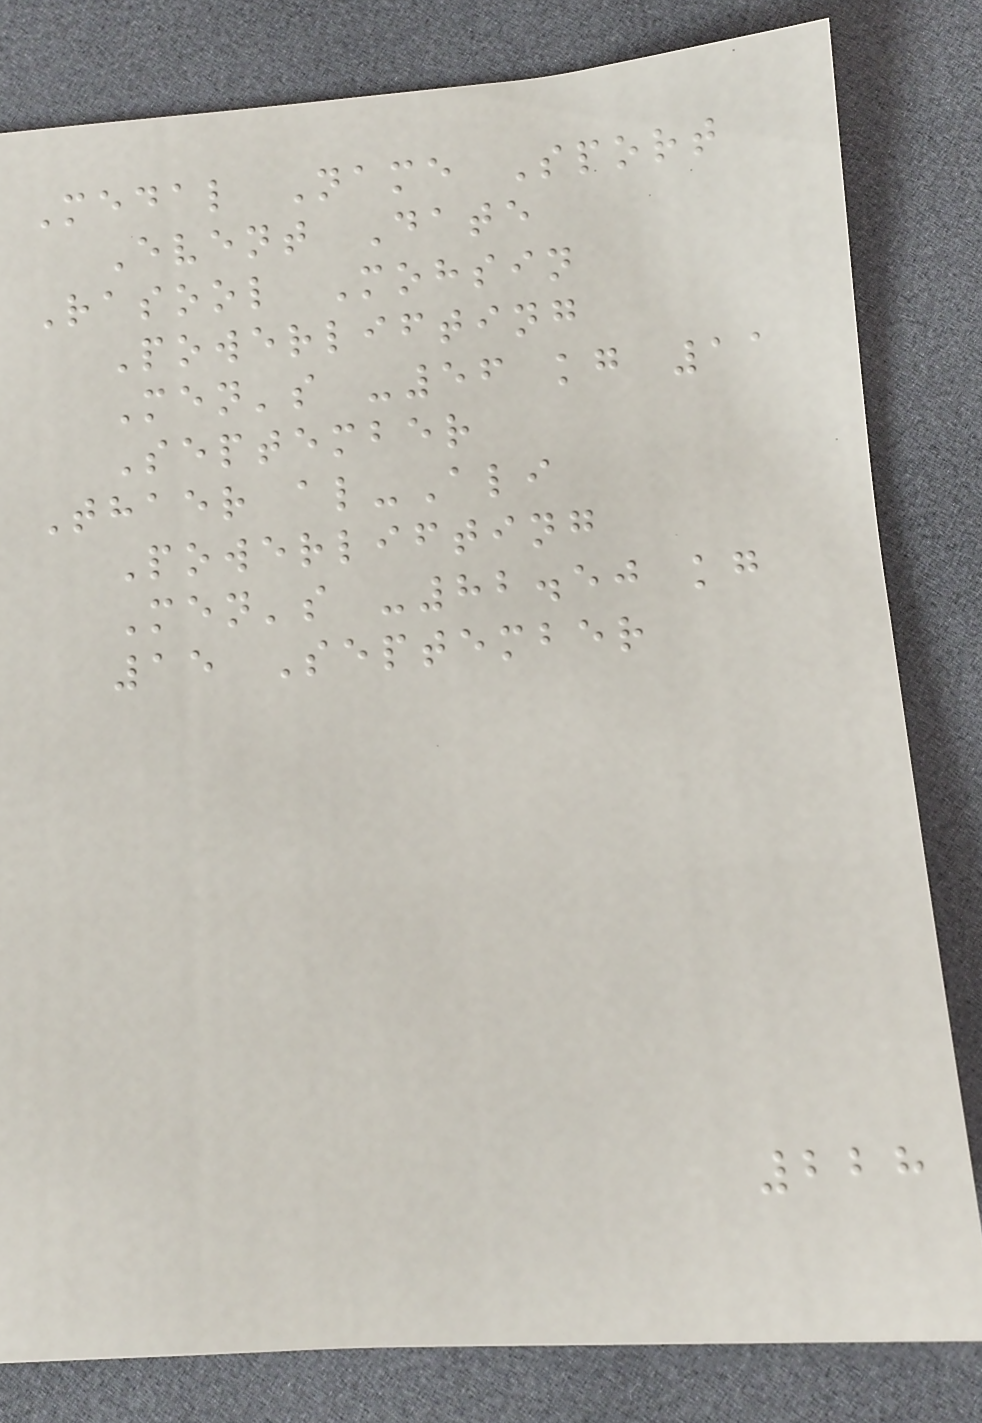Medal Name Sport
Event Date
Rasool Mohsin
Powerlifting
Men's -56 kg 11
September
Thaer al-Ali
Powerlifting
Men's -82.50 kg
15 September
228
